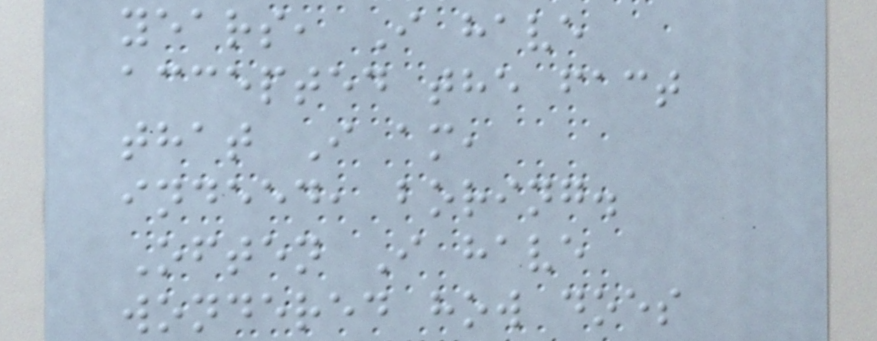years, I have
accepted the fact
that I am,
indeed, boring.
Often I have
wondered how does
